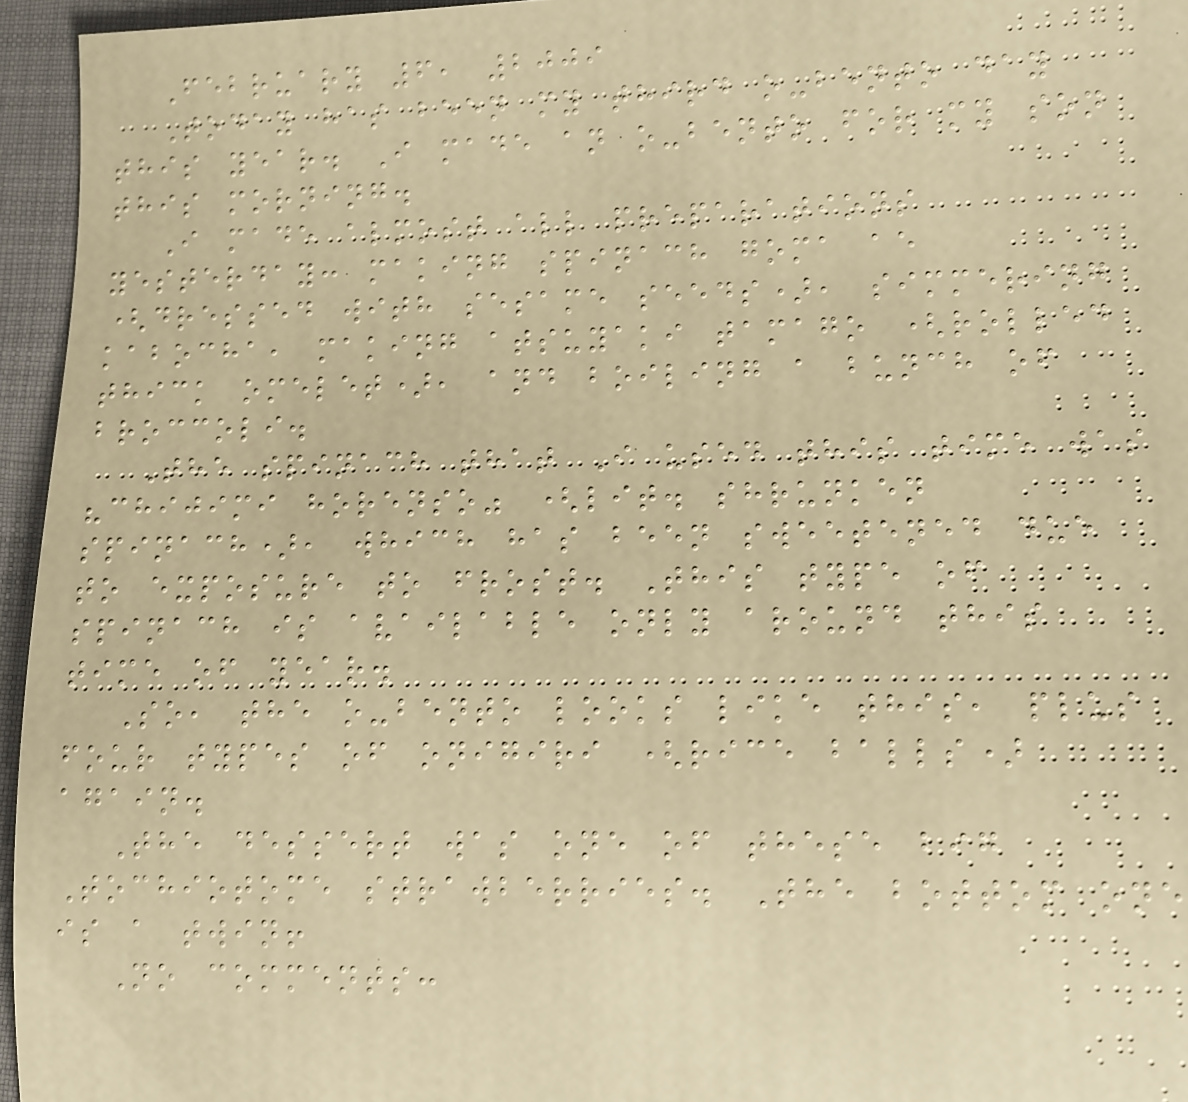February 6, 2009
Today has been my third o-bento day
this year. I made an o-bento for my son
this morning.
I made almost all preparations
yesterday: making spinach goma ae
(dressed with sesame seeds), simmering
kabocha, making atsuyaki tamago (rolled
thick omelet), and boiling a bunch of
broccoli.
The spinach that I used this time was
"chijimi horenso" (lit. shrunken
spinach), which has been sweetened due
to exposure to frost. This type of
spinach is available only around this
time of year.
So, the o-bento looks like this, plus
four types of onigiri (rice balls)
again.
The dessert was one of these big
Tochiotome strawberries. The bottom one
is a twin!
No comments:
